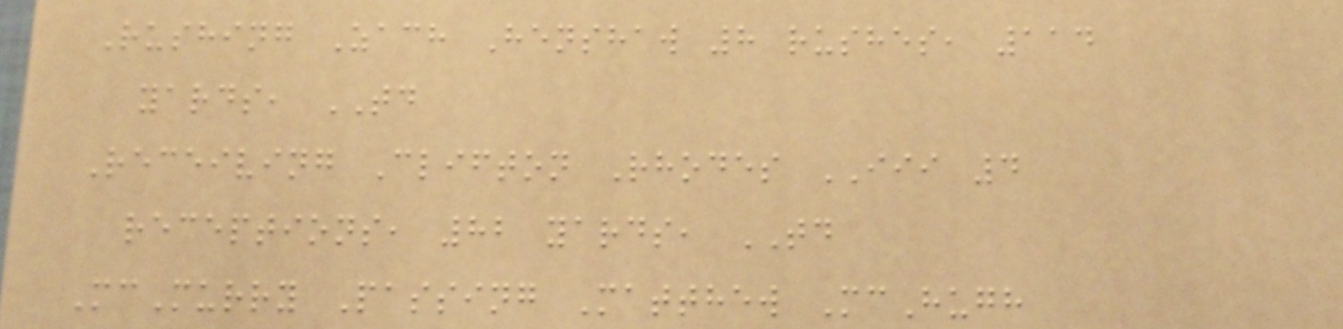Rushing Zach Henshaw 8 rushes, 114
yards, TD
Receiving Clifton Rhodes III 4
receptions, 82 yards, TD
McMurry Passing Matthew McHugh
